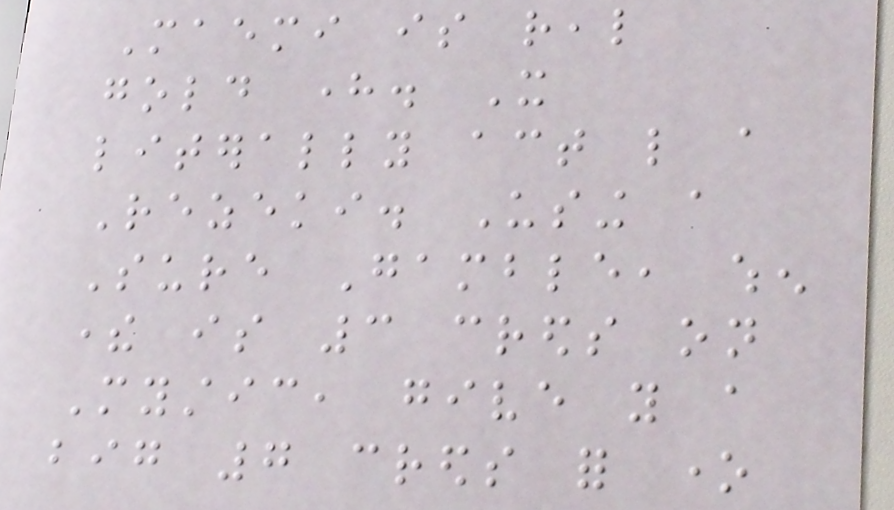Maemi is real
gold here. It
literally act like a
Rezeki. Using a
Sure Gamble, when
there is 3 creds on
Mystic, give you a
big 7 creds for one
